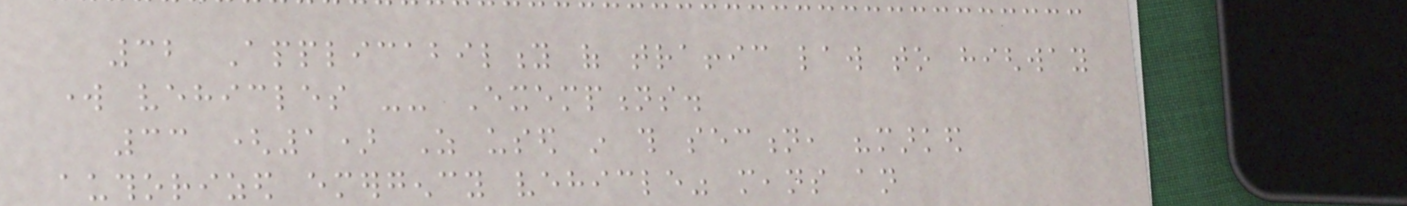32 Applicability of traffic law to highway
work vehicles -- Exemptions.
33 (1) As used in this section, "marked
authorized emergency vehicle" means an
